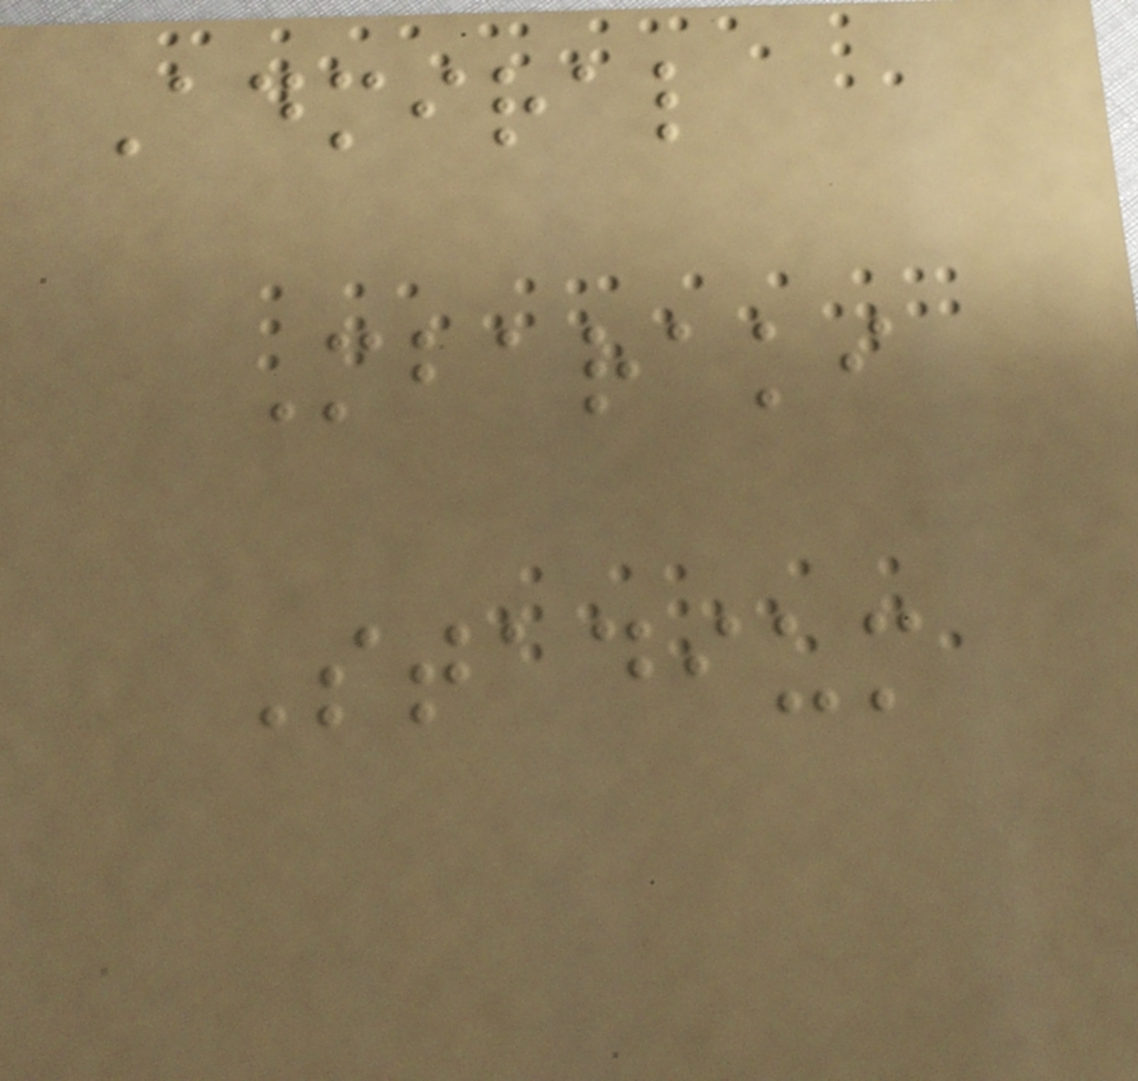Admiral
Mbaraki
Stadium
